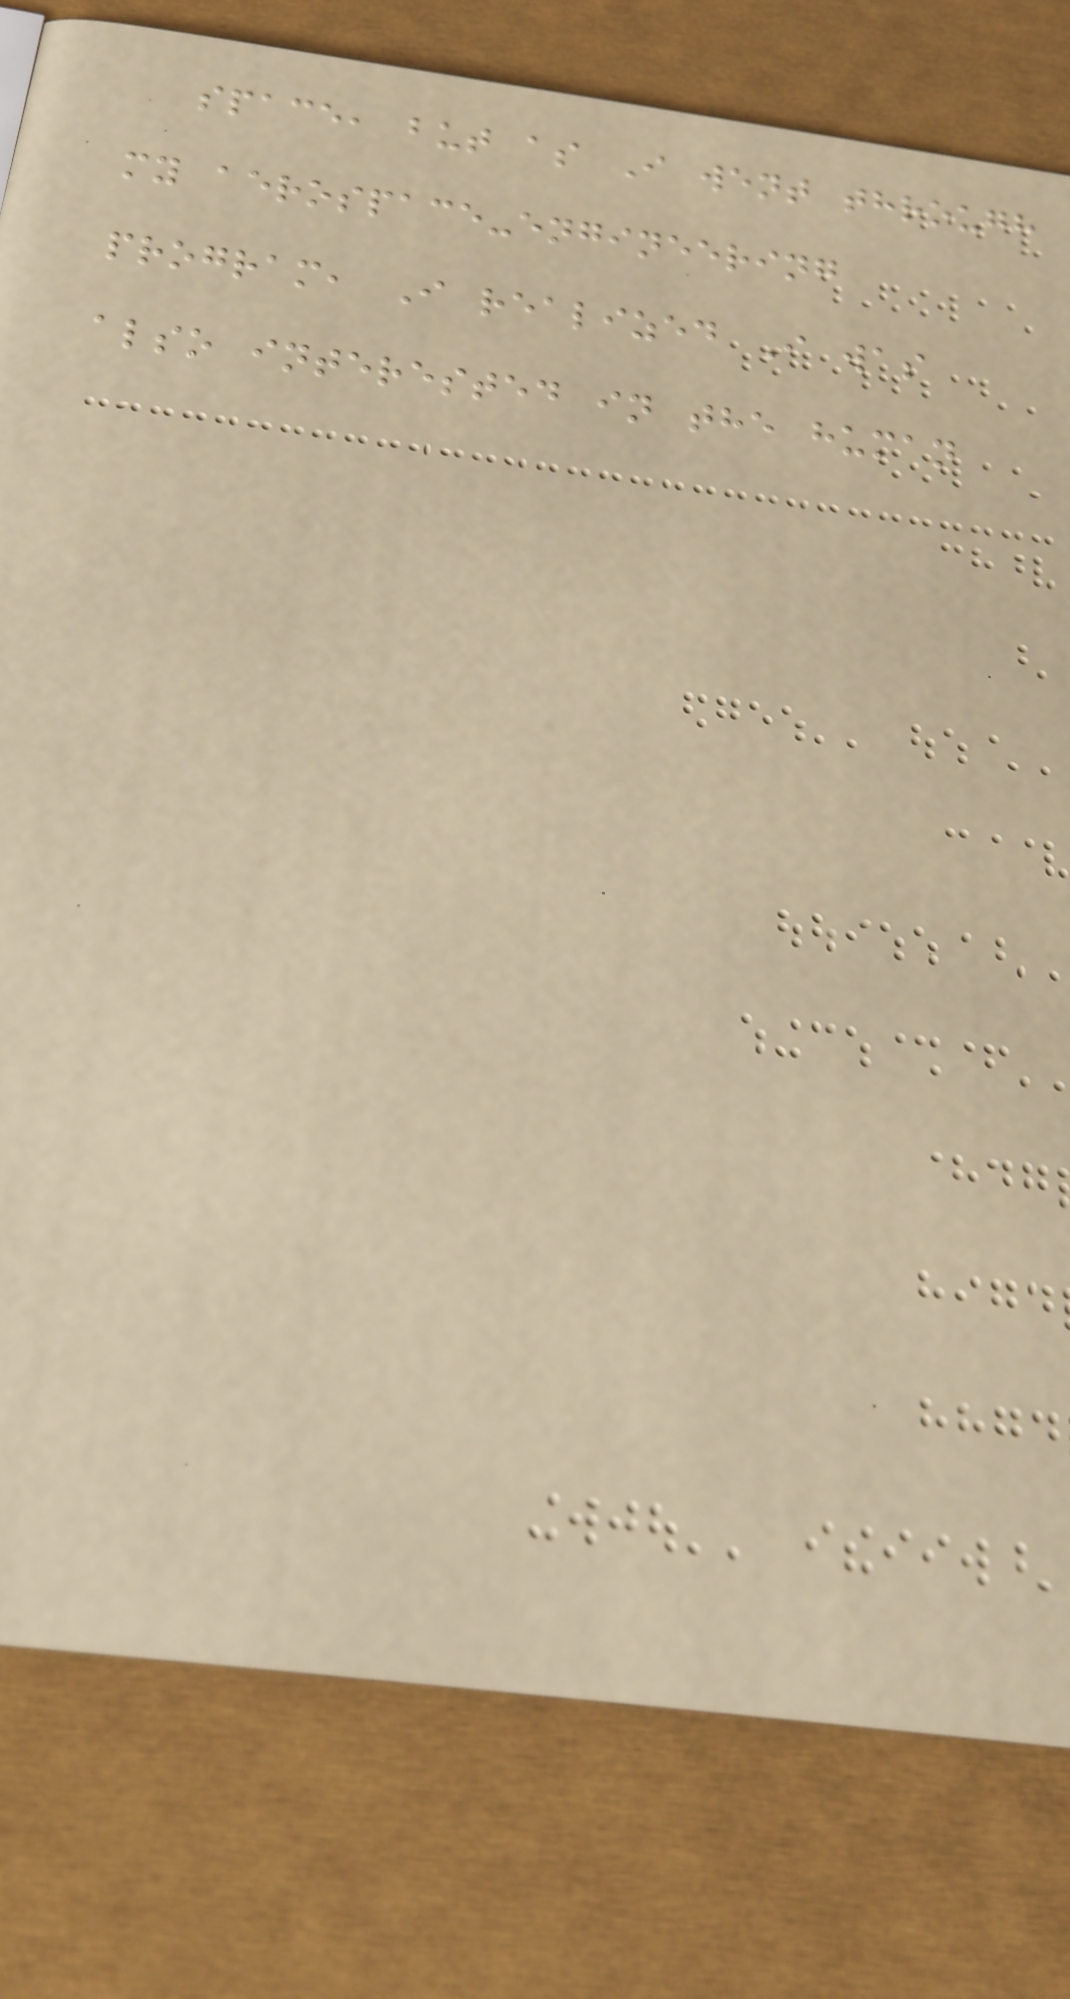space, but as I went through
my aerospace-engineering
program, I realized I was
also interested in the human
